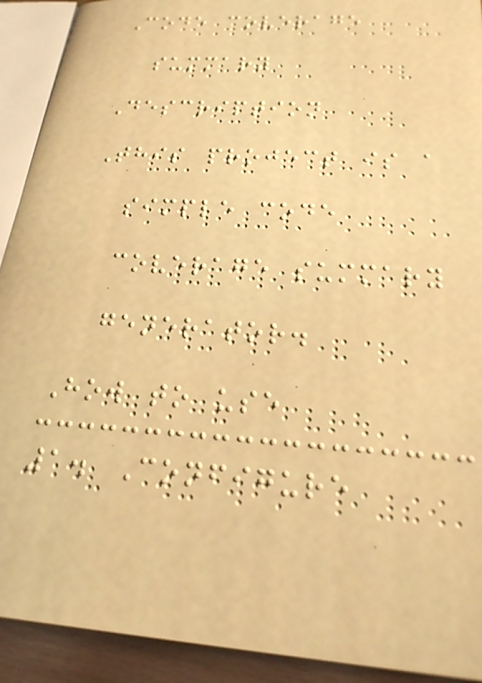Code coverage
summary
Description
This project is a
simple code
coverage summary
generator.
How to use
1. Configure
